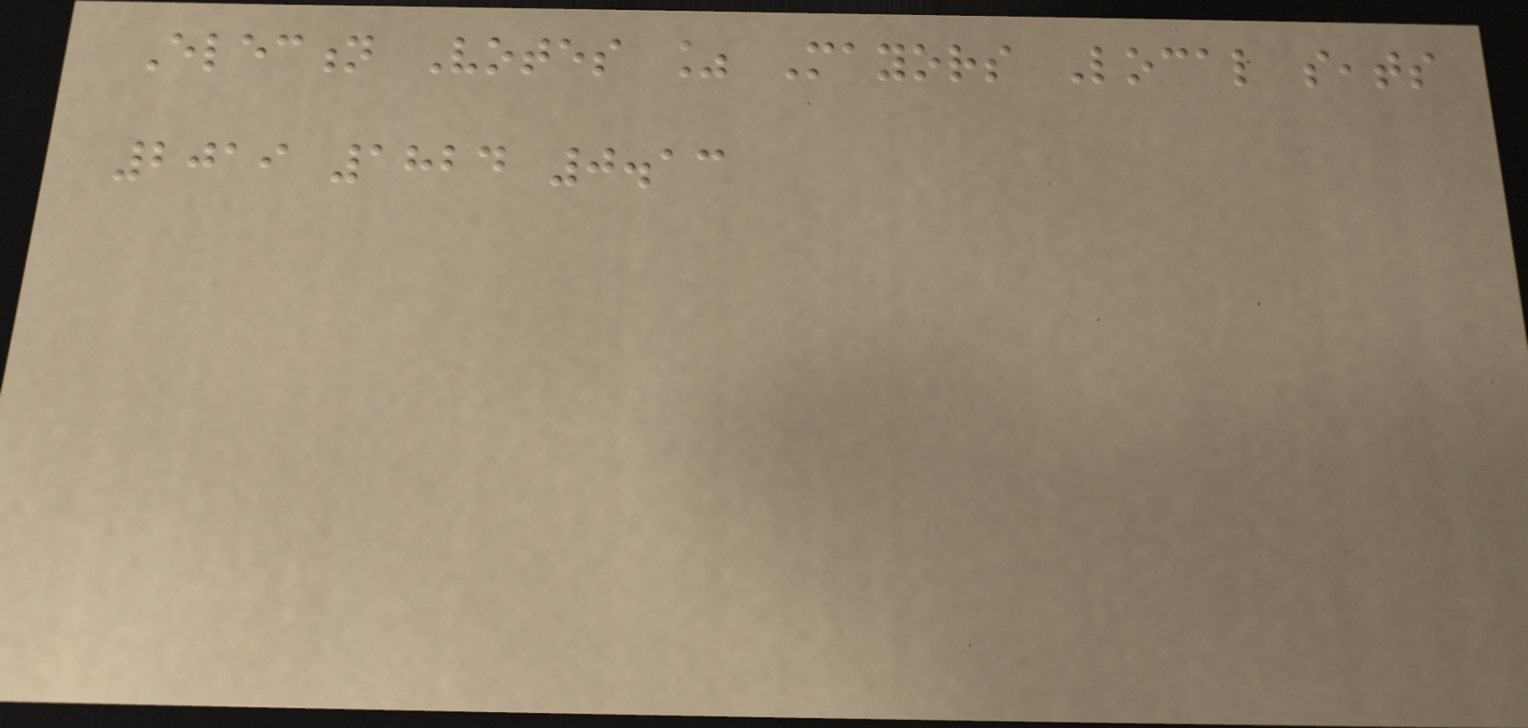Election Votes % Mayors Local seats
2019 1824 0.13
